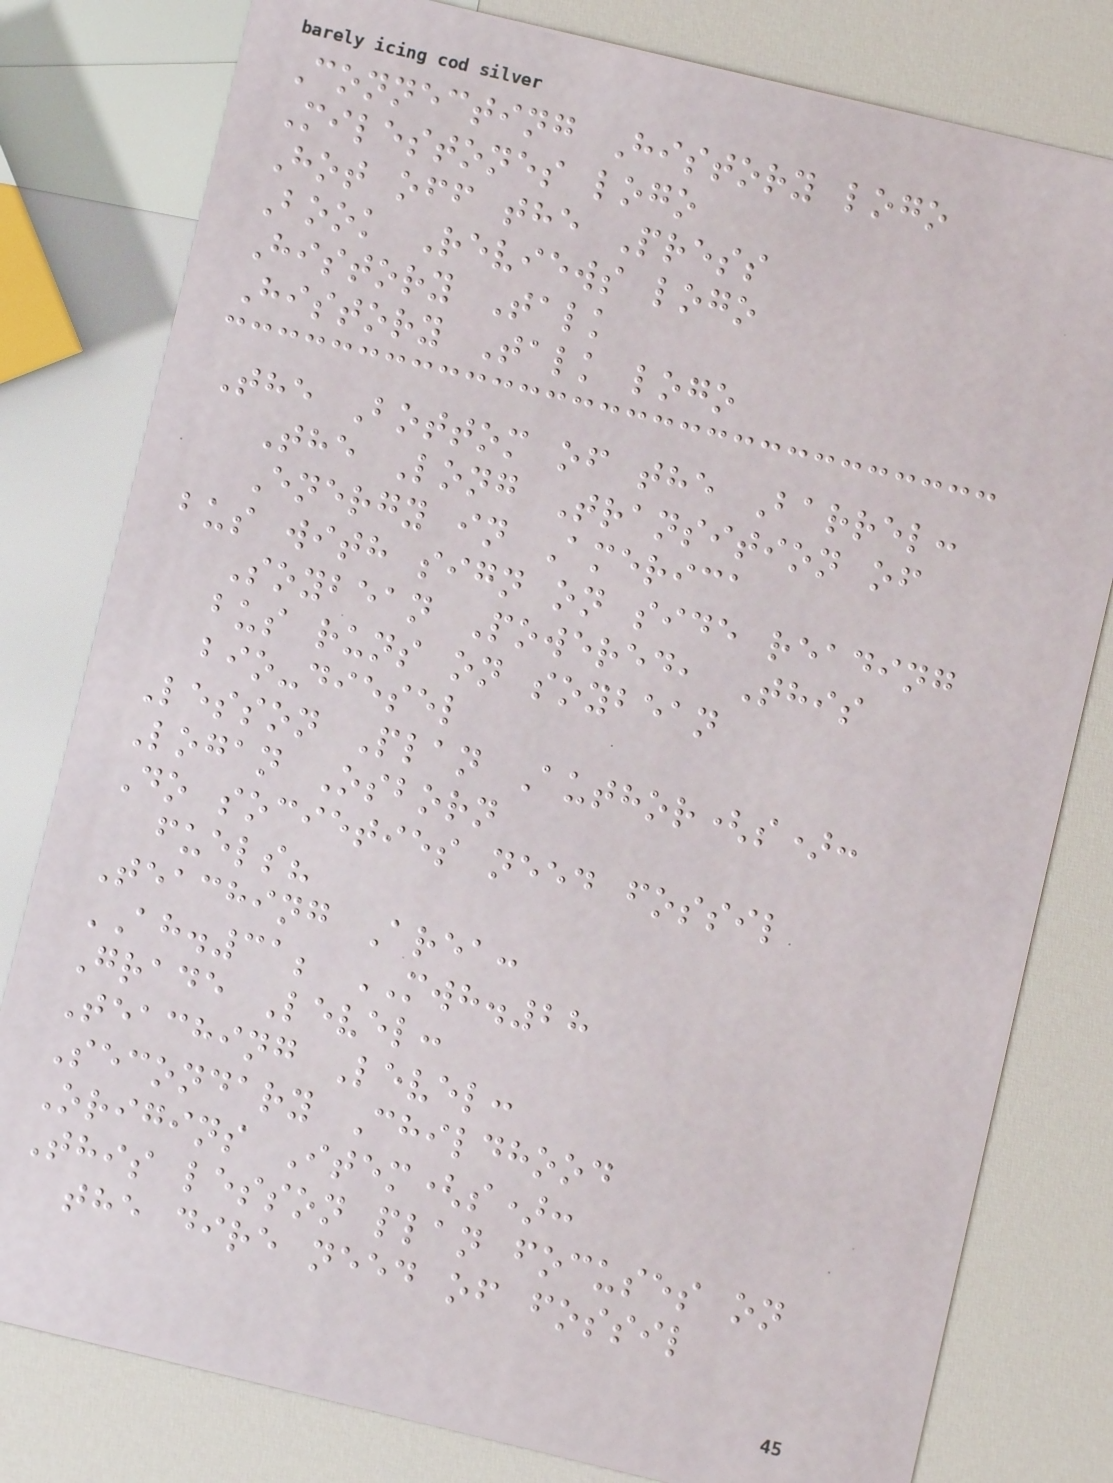Connecting History logo
Milestones logo
Hot off the Press
Book Reviews logo
History Talk
History Talk logo
The Bottom of the Barrel:
The Long Transition of
Energy in America
bus with sign on side reading
Soybean Powered, This
bus runs on soybean
bio-diesel
Lesson Plan Author(s):
Logan Osborn
Do societies need fossil
fuels?
Teaching Area:
AH.31; MWH.28
Grade Level:
Teaching Level:
Secondary Childhood
Origins Item(s):
This lesson plan focuses on
the dire need of fossil
